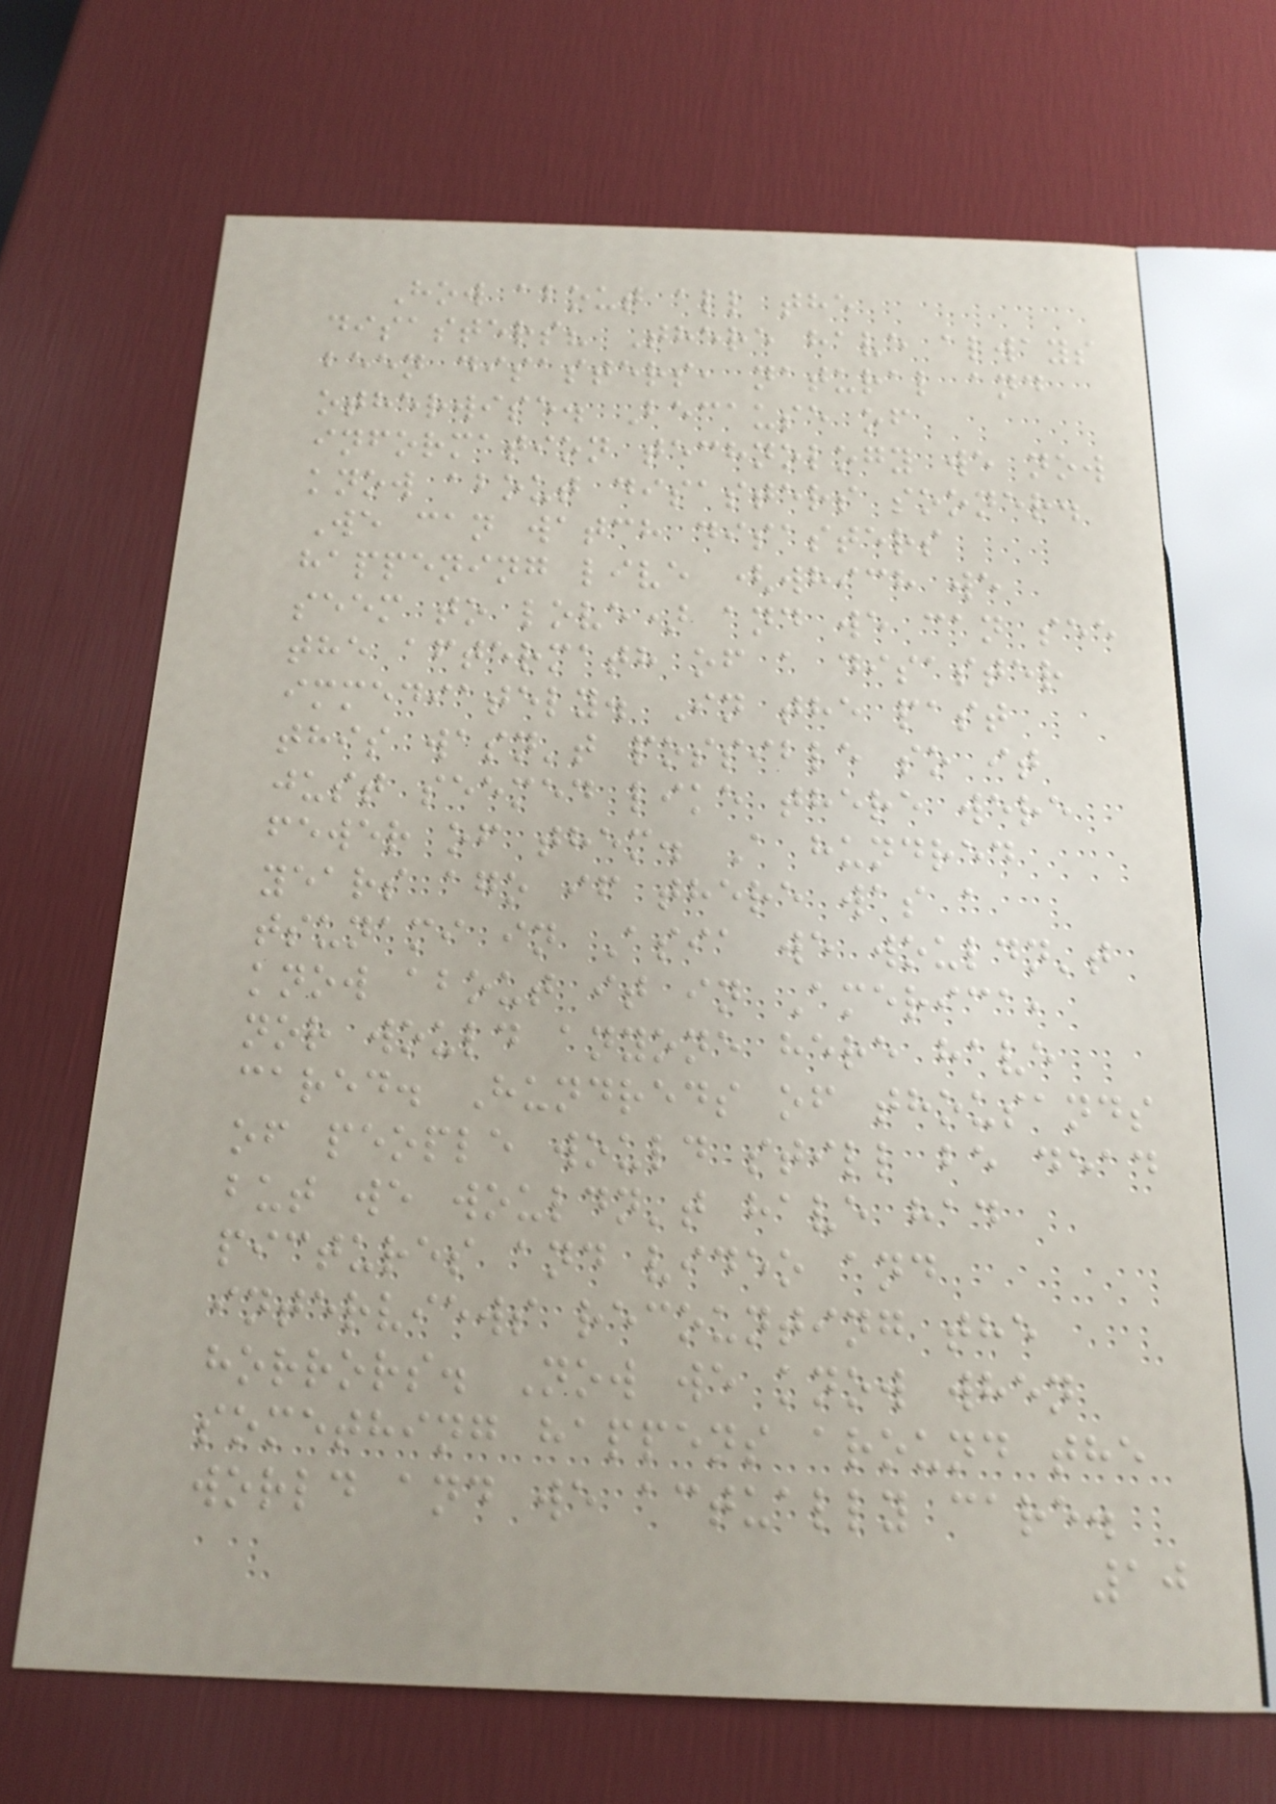How about all the
disasters? There have always
been disasters, natural and
otherwise. Because of
information technology we now
know about disasters sooner.
We can watch disasters
happening live (which we
seem to love) and we can see
the aftermath of a disaster
immediately. In the past
this wasn't possible so it
just seemed like there were
fewer of them. A hundred
years ago if there was a
tsunami in Asia we wouldn't
know about it in America,
nor would anyone here have
cared. Hundreds of thousands
of people would still be dead
but we wouldn't have had
pictures and video and
interviews recounting the
horrors. Now we know when
something happens around the
world and we actually care.
10
